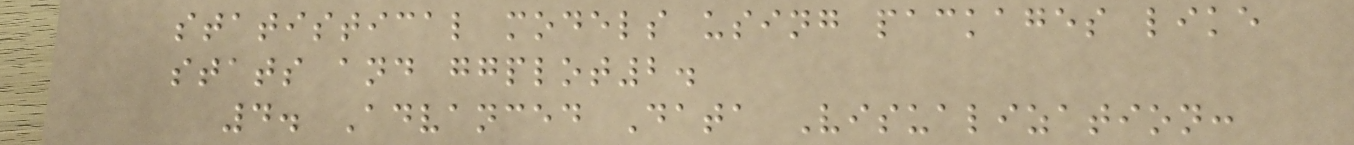statistical models using packages like
stats and ggplot2.
4. Advanced Data Visualization:
